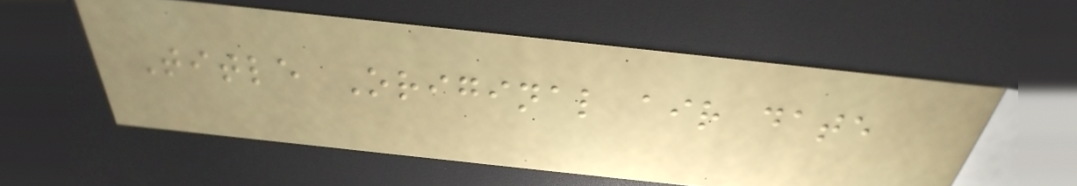Title Original air date
